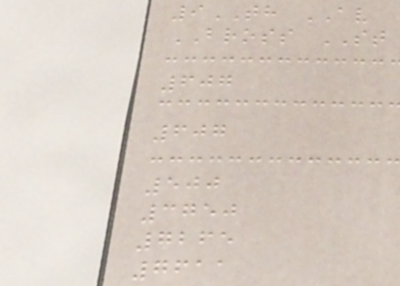9TH AV
BROSS ST
607
607
500
3750
7265
7611
